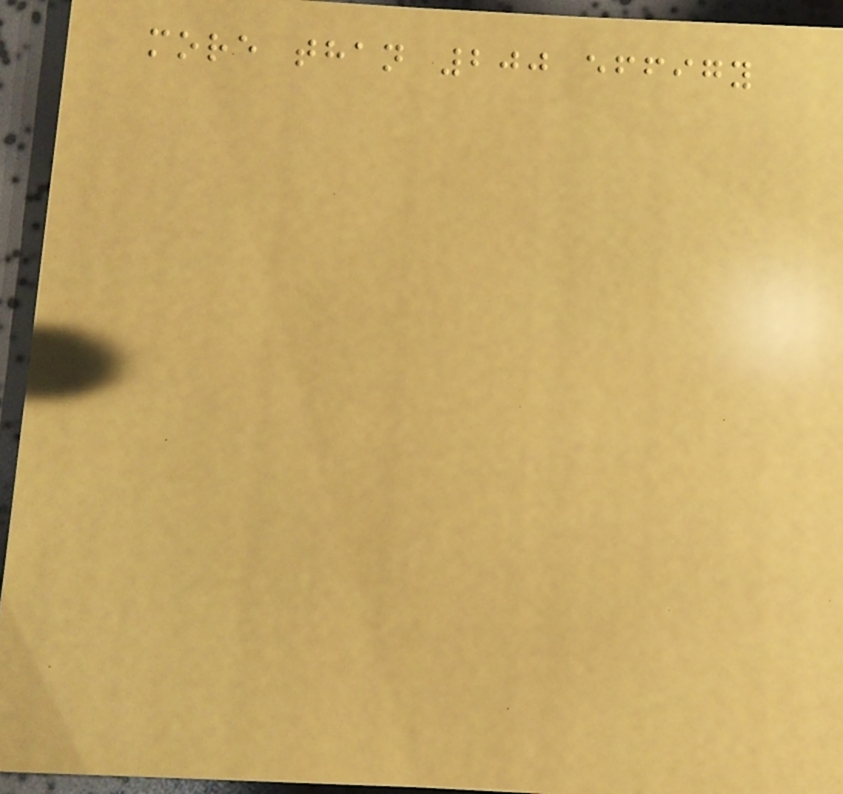more than 200 effigy
